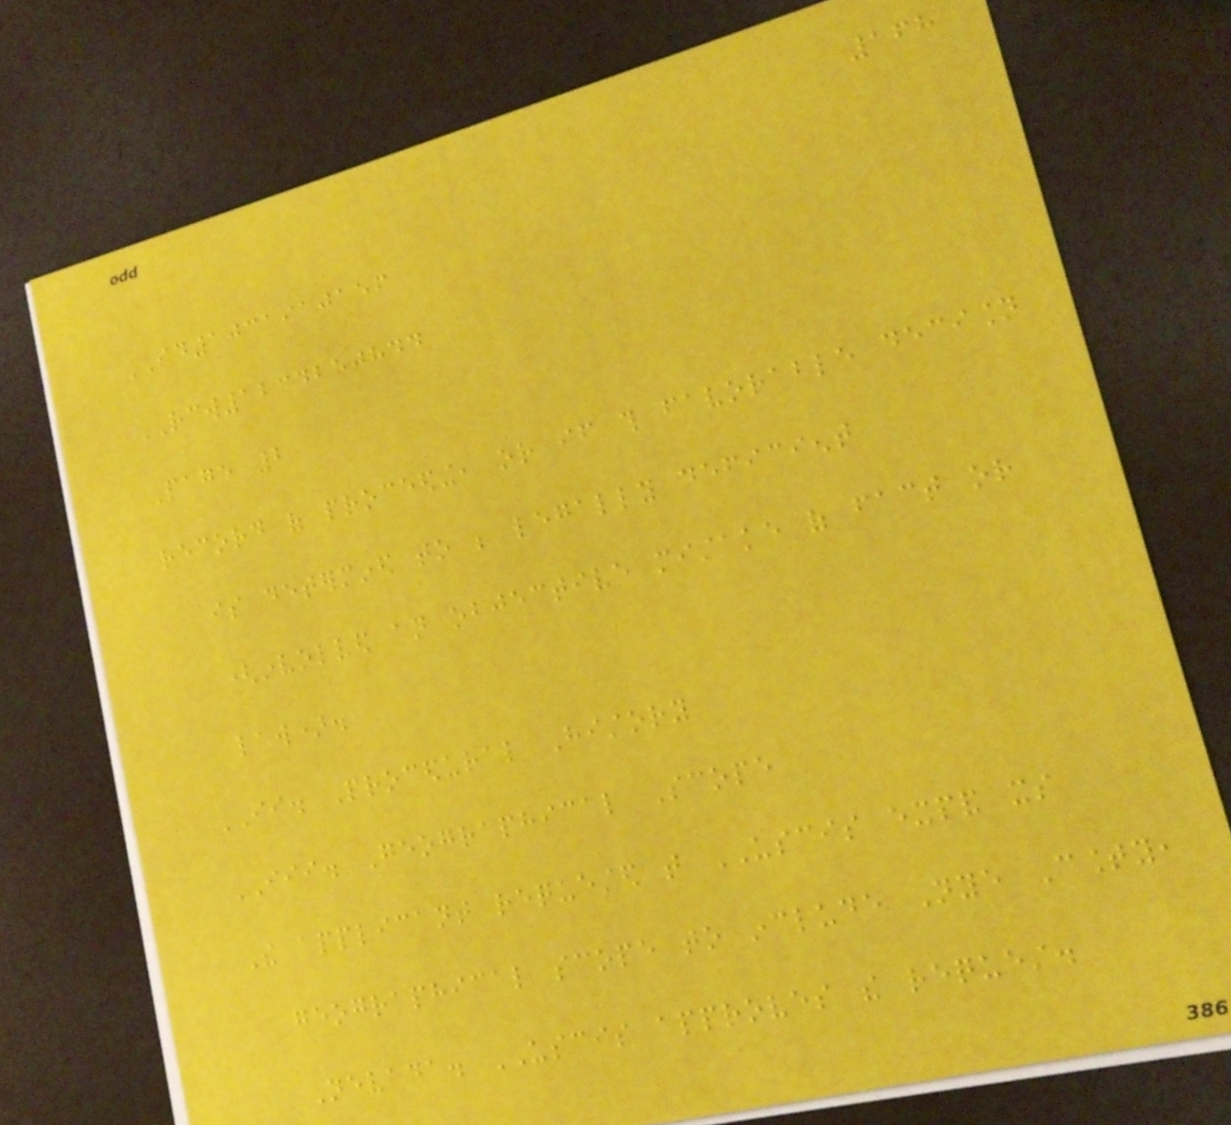168
ID1031910156
RCW1234250844
Page 2
record of proceeding, or if this favorable decision
is determined to be legally deficient
(involved an objective mistake of fact or
law).
II. Procedural History
III. Geographical Scope
The applicant requested that USCIS expand its
geographical scope to include Nye County,
Nevada. USCIS approves the request.
